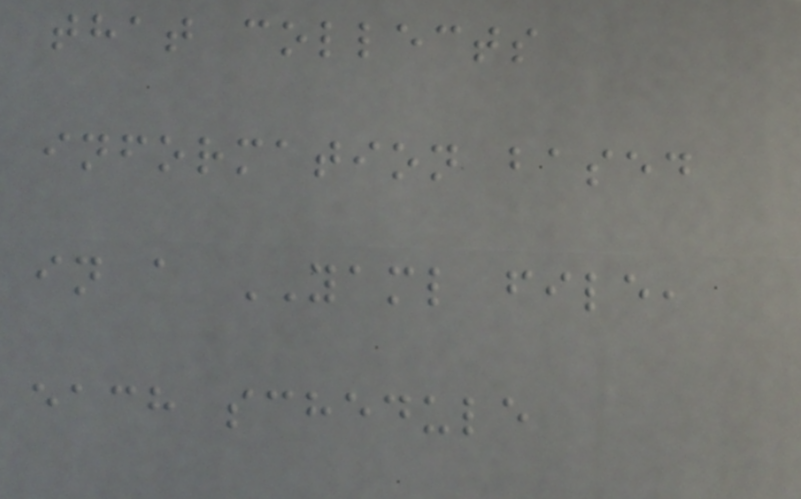that collects
information based
in a YAML file,
each schedule
